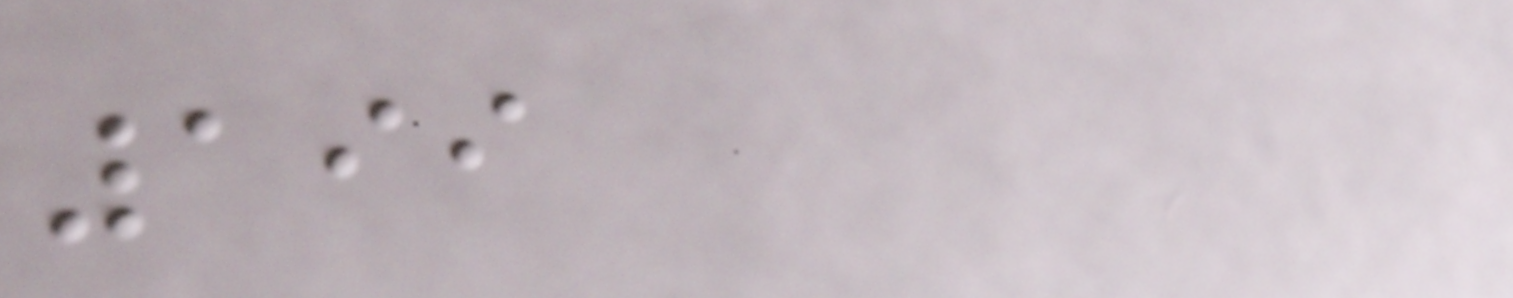199
